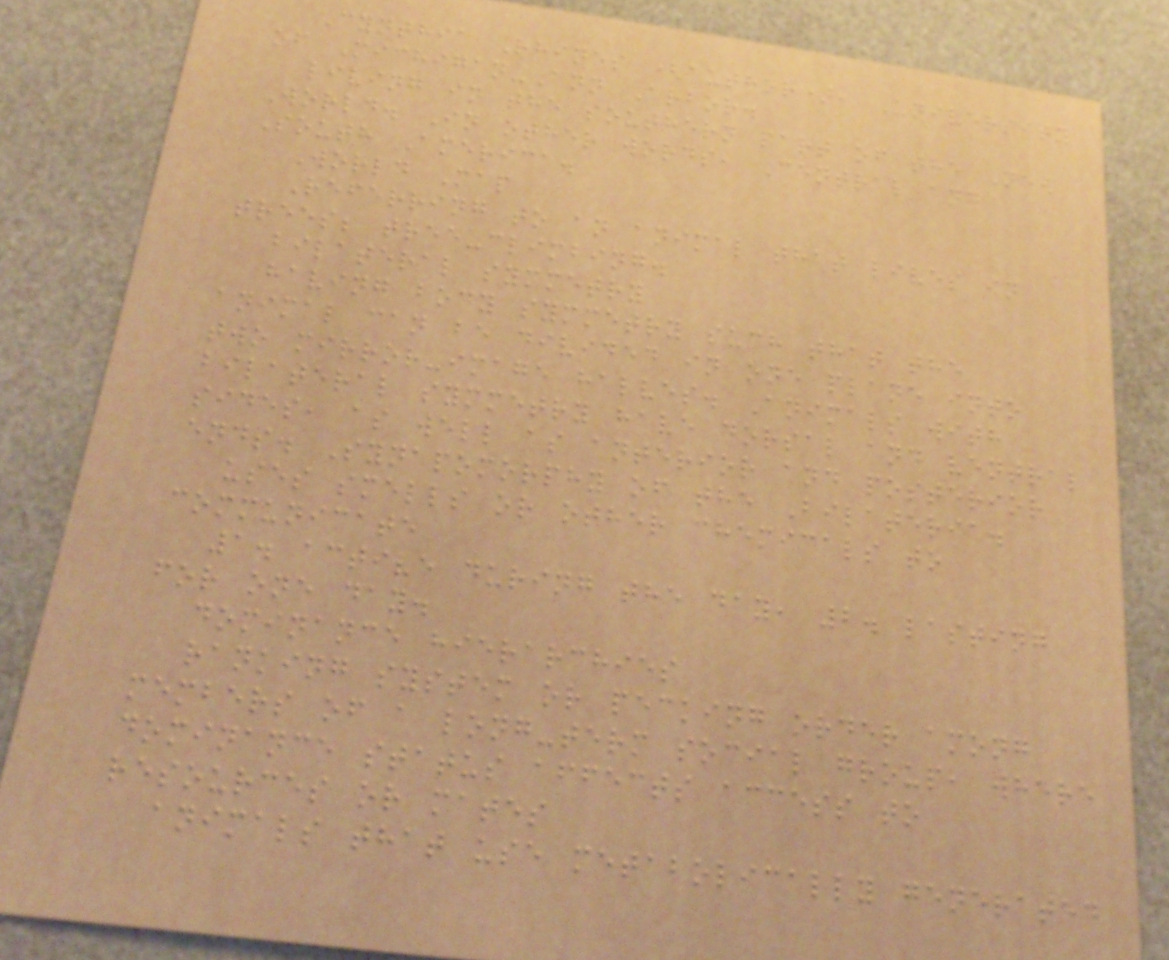Cynthia Rhines (author), University
of Michigan-Ann Arbor.
living in the southern part of the New
World. In other words, Central and
South America.
World Map
Referring to an animal that lives in
trees; tree-climbing.
bilateral symmetry
having body symmetry such that the
animal can be divided in one plane into
two mirror-image halves. Animals with
bilateral symmetry have dorsal and ventral
sides, as well as anterior and posterior
ends. Synapomorphy of the Bilateria.
uses smells or other chemicals to
communicate
1. active during the day, 2. lasting
for one day.
dominance hierarchies
ranking system or pecking order among
members of a long-term social group, where
dominance status affects access to
resources or mates
animals that use metabolically generated
